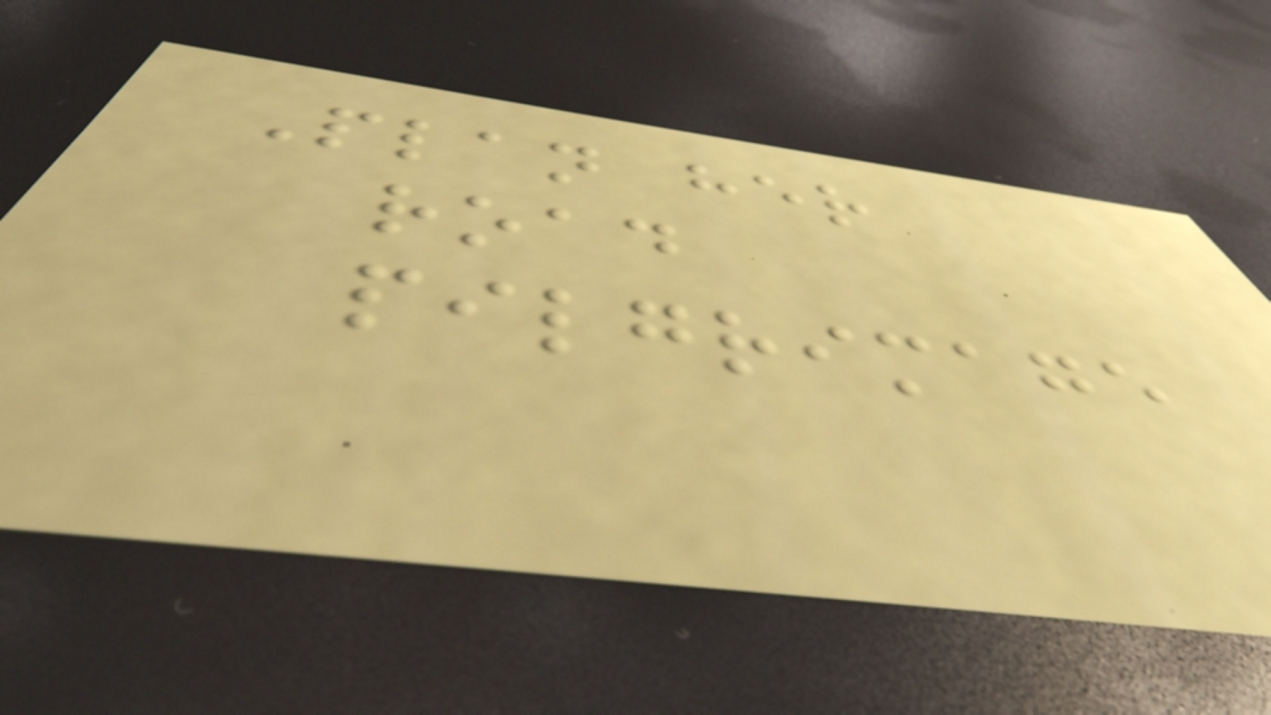Plan her
road
pilgrimage
